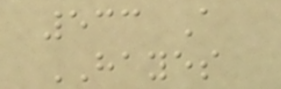533 A
HAYES
